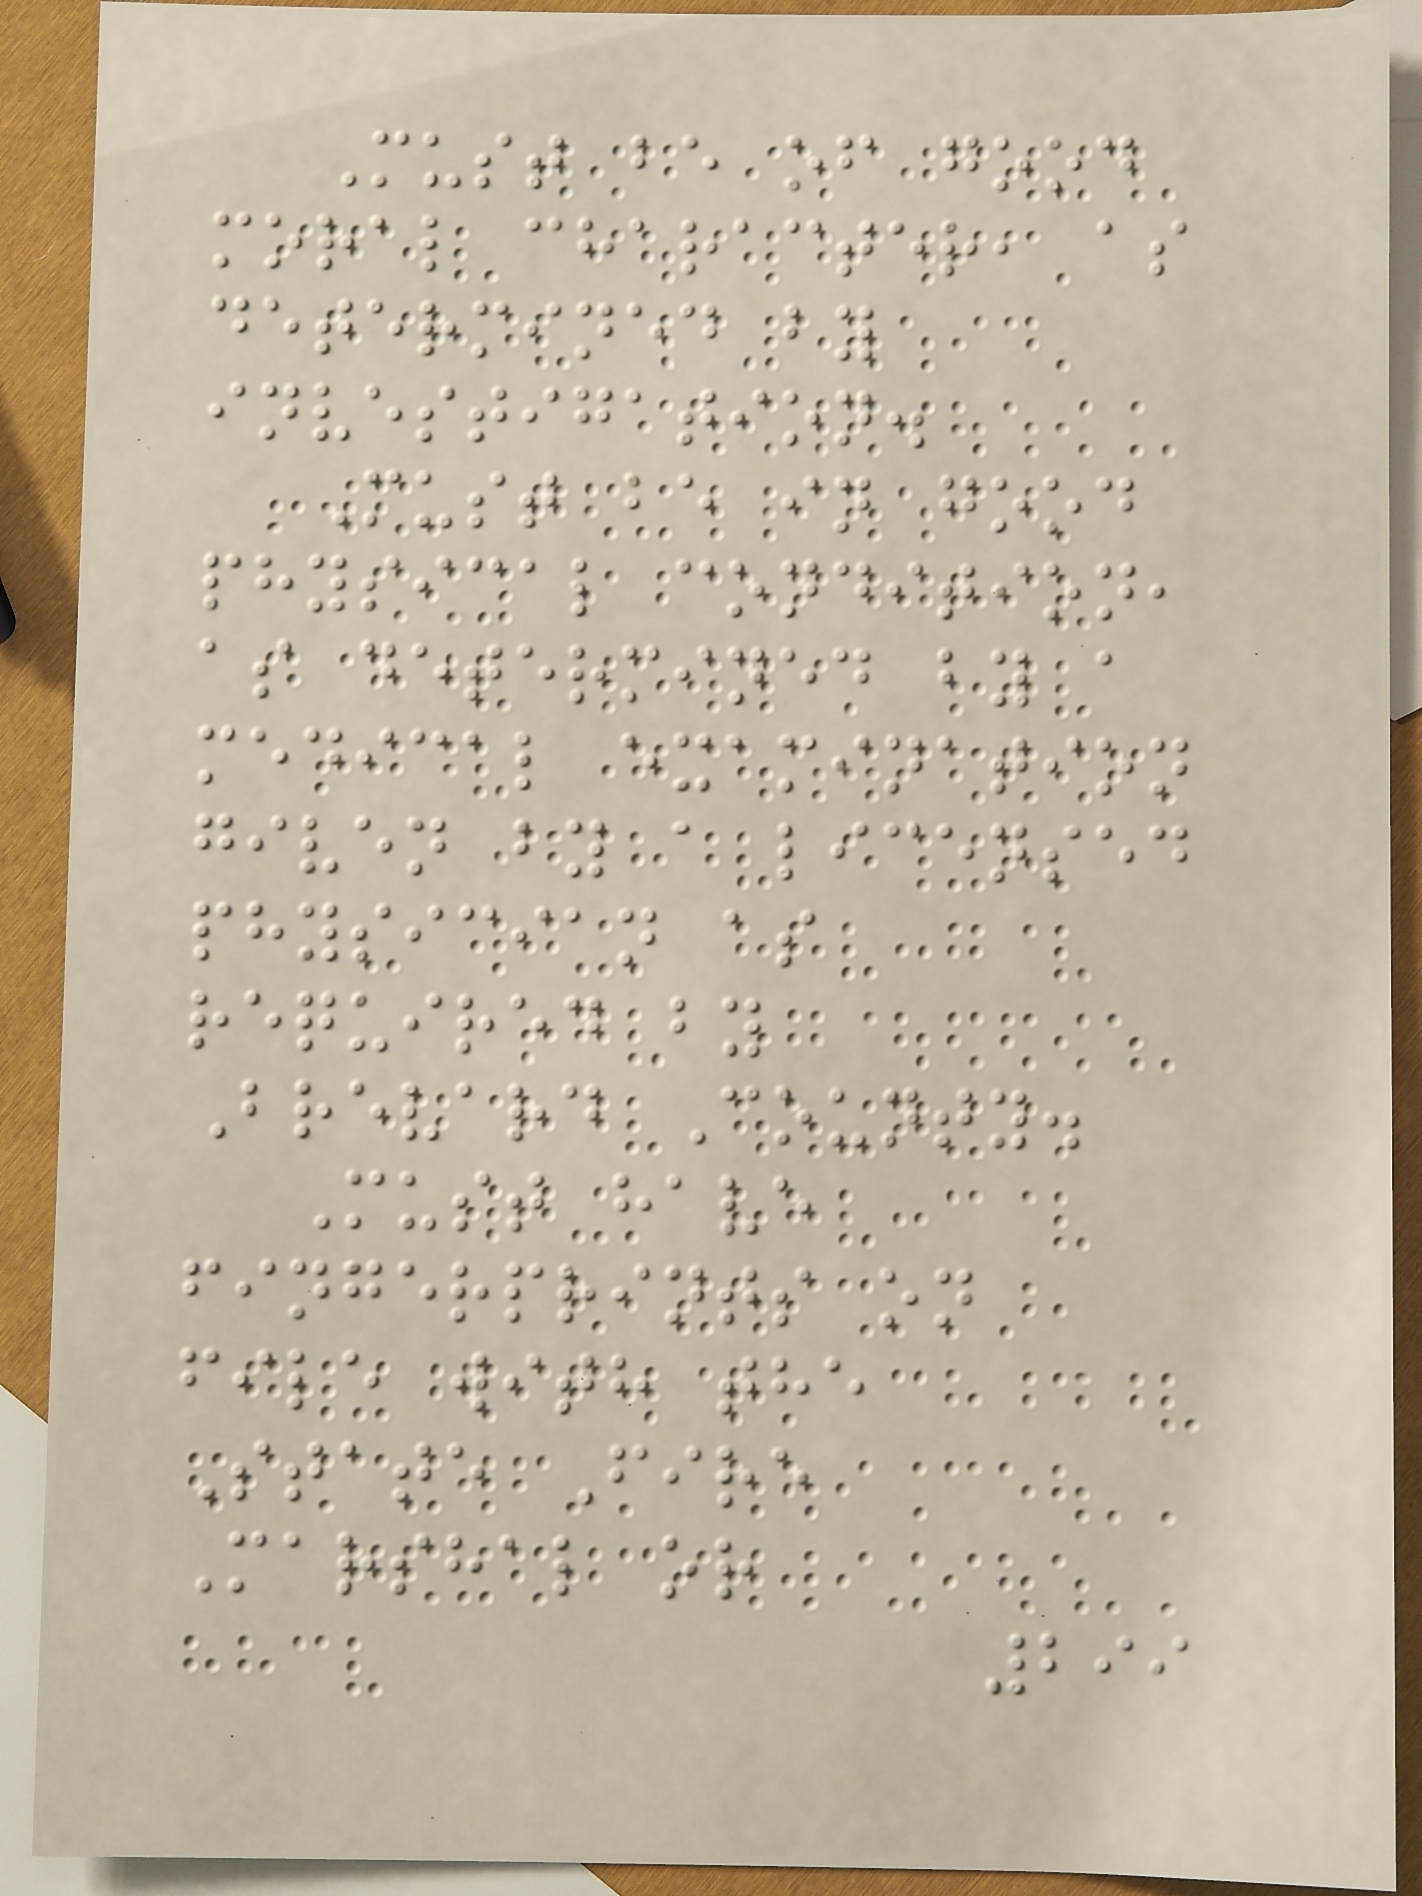Must be of good
moral character, as
determined by
investigation.
Must be in good
physical condition,
as determined by a
medical examination
given by a licensed
physician as
required by
Brevard County.
Must have
fingerprints on
file with the
State Fire
Marshal or
299
